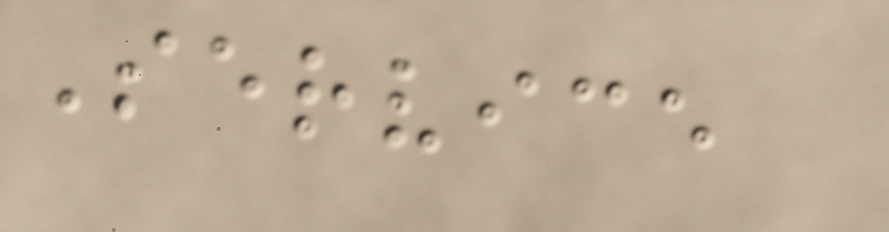Service
